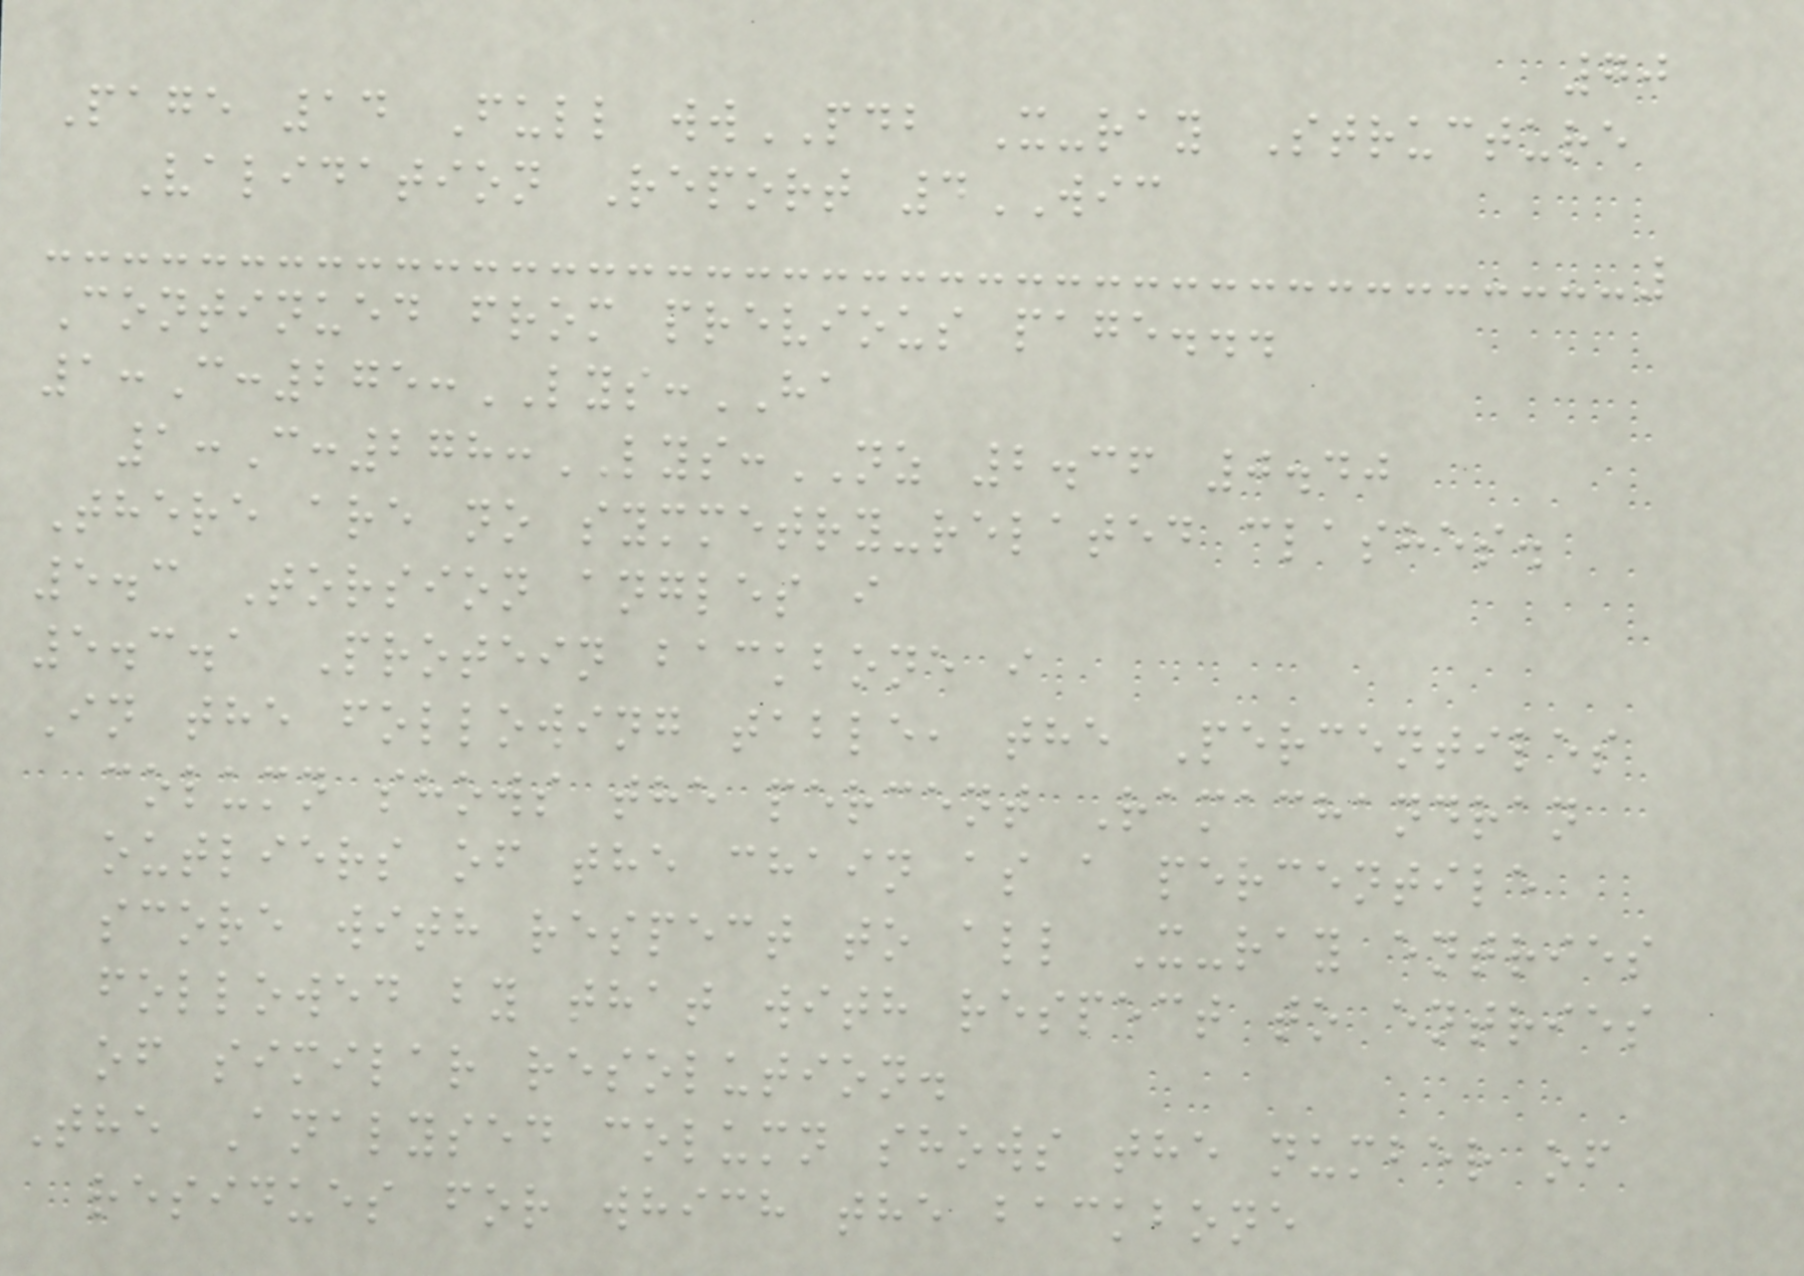70
Page 14 Full wwPDB X-ray Structure
Validation Report 4WIC
Continued from previous page...
1:C:275:LYS:HA
1:C:278:LYS:NZ 2.36 0.40
There are no symmetry-related clashes.
5.3 Torsion angles i
5.3.1 Protein backbone i
In the following table, the Percentiles
column shows the percent Ramachandran
outliers of the chain as a percentile
score with respect to all X-ray entries
followed by that with respect to entries
of similar resolution.
The Analysed column shows the number of
residues for which the backbone
